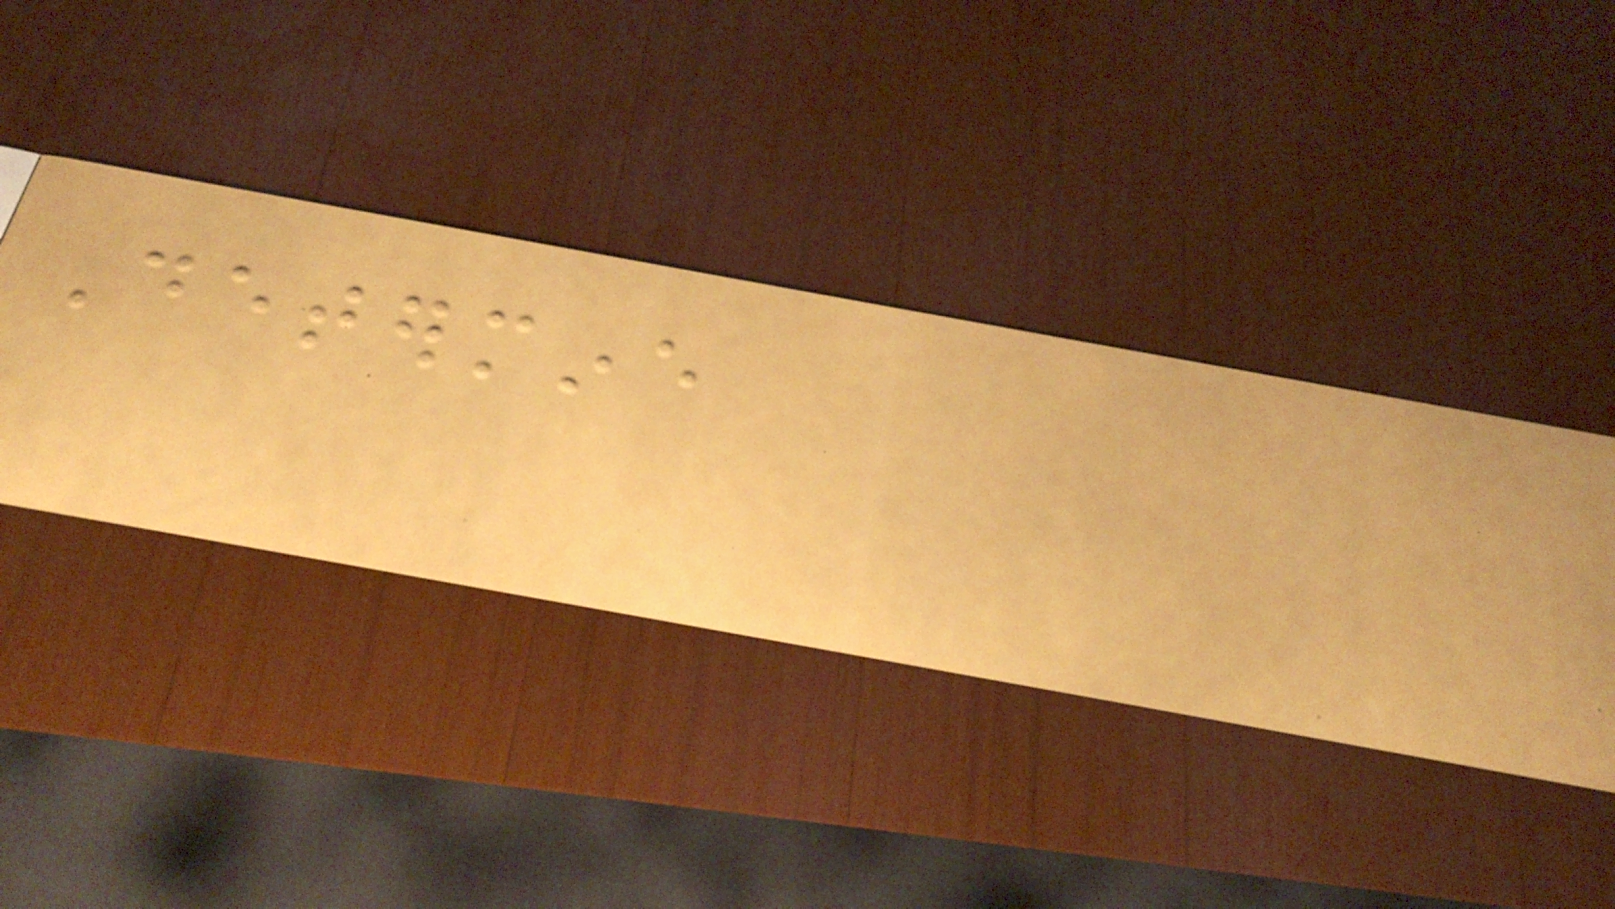Determine
